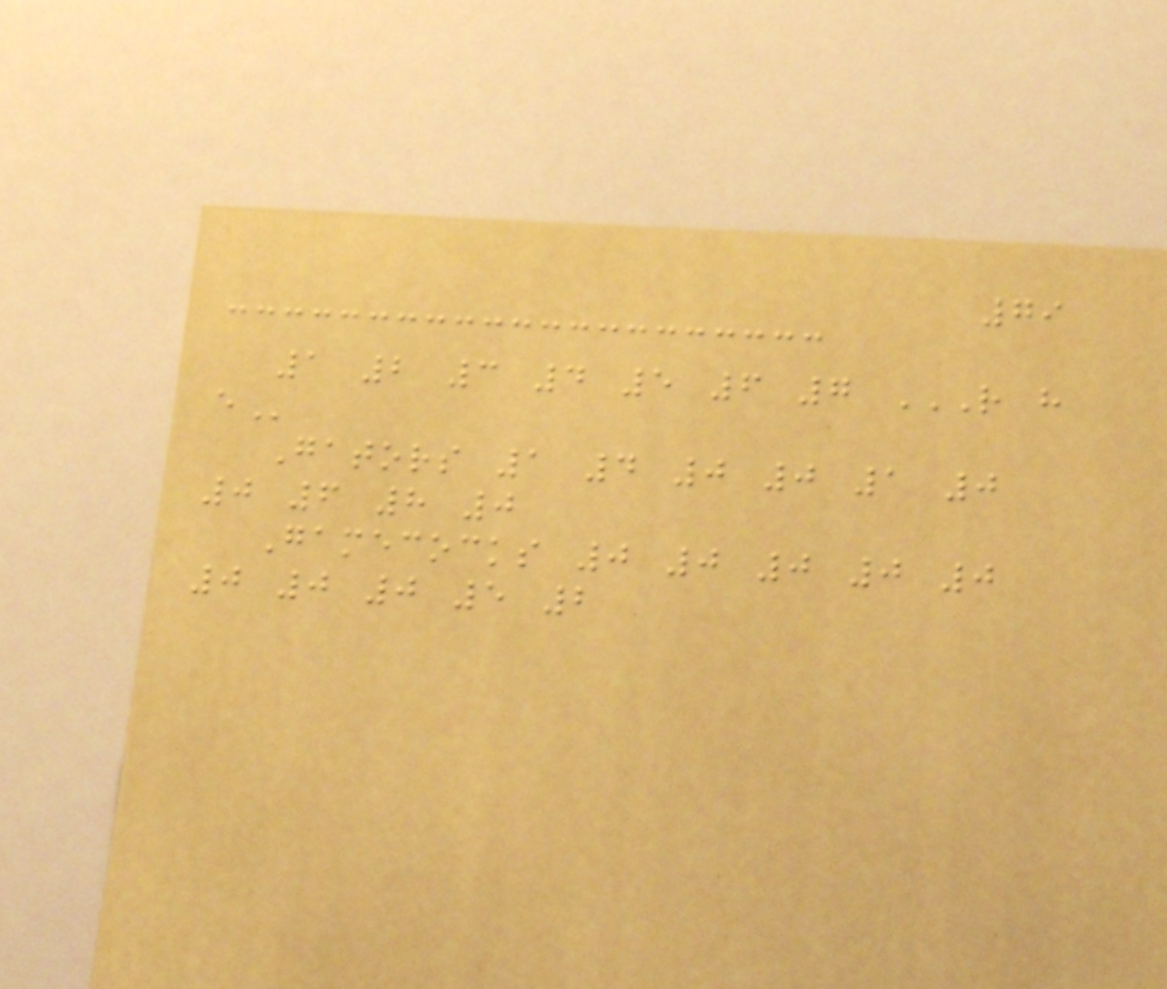79
1 2 3 4 5 6 7 R H
E
Gators 1 4 0 0 1 0
0 6 8 0
Gamecocks 0 0 0 0 0
0 0 0 5 2
